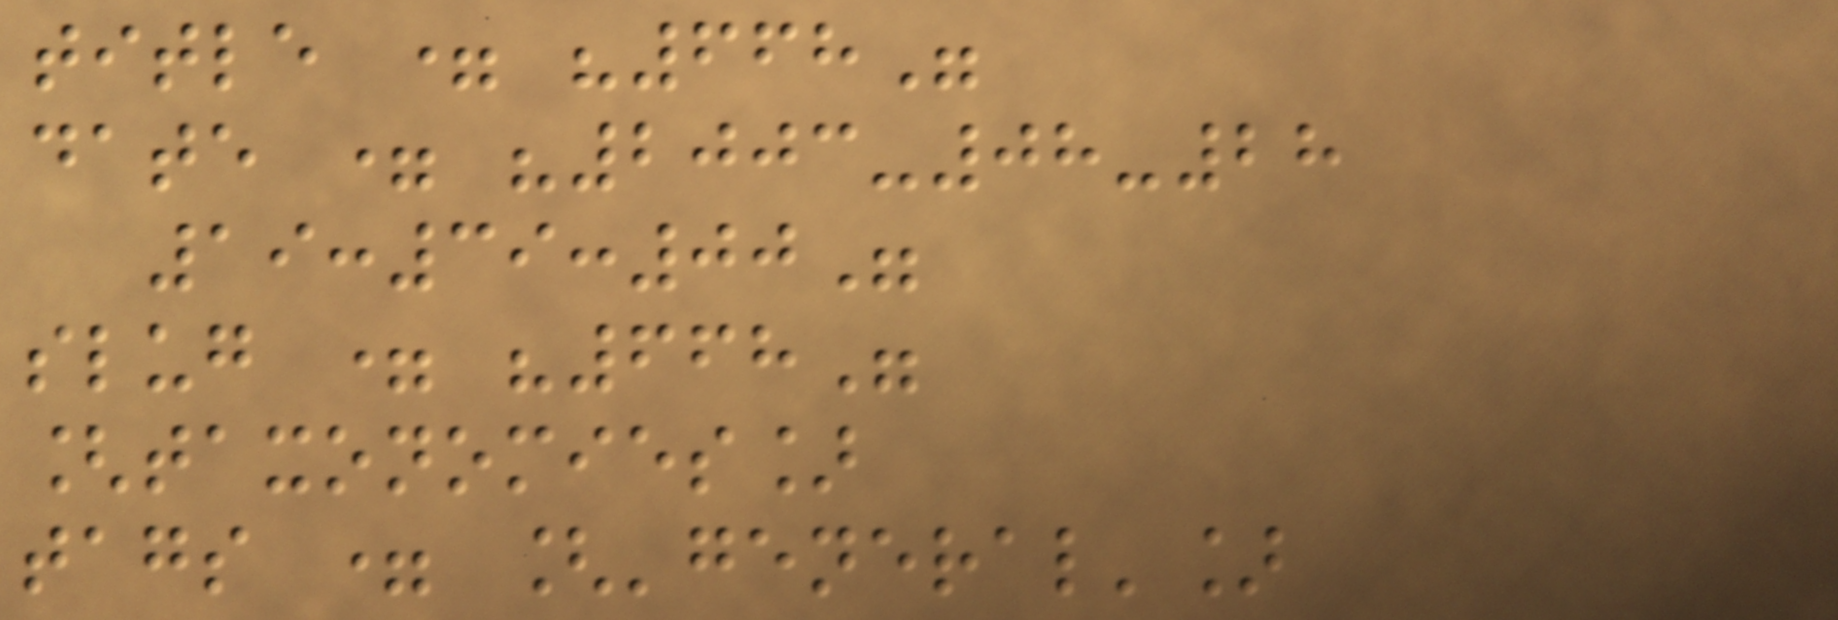title = "668"
date = "2003-08-28
19:39:00"
slug = "668"
[taxonomies]
tags = ['general']
